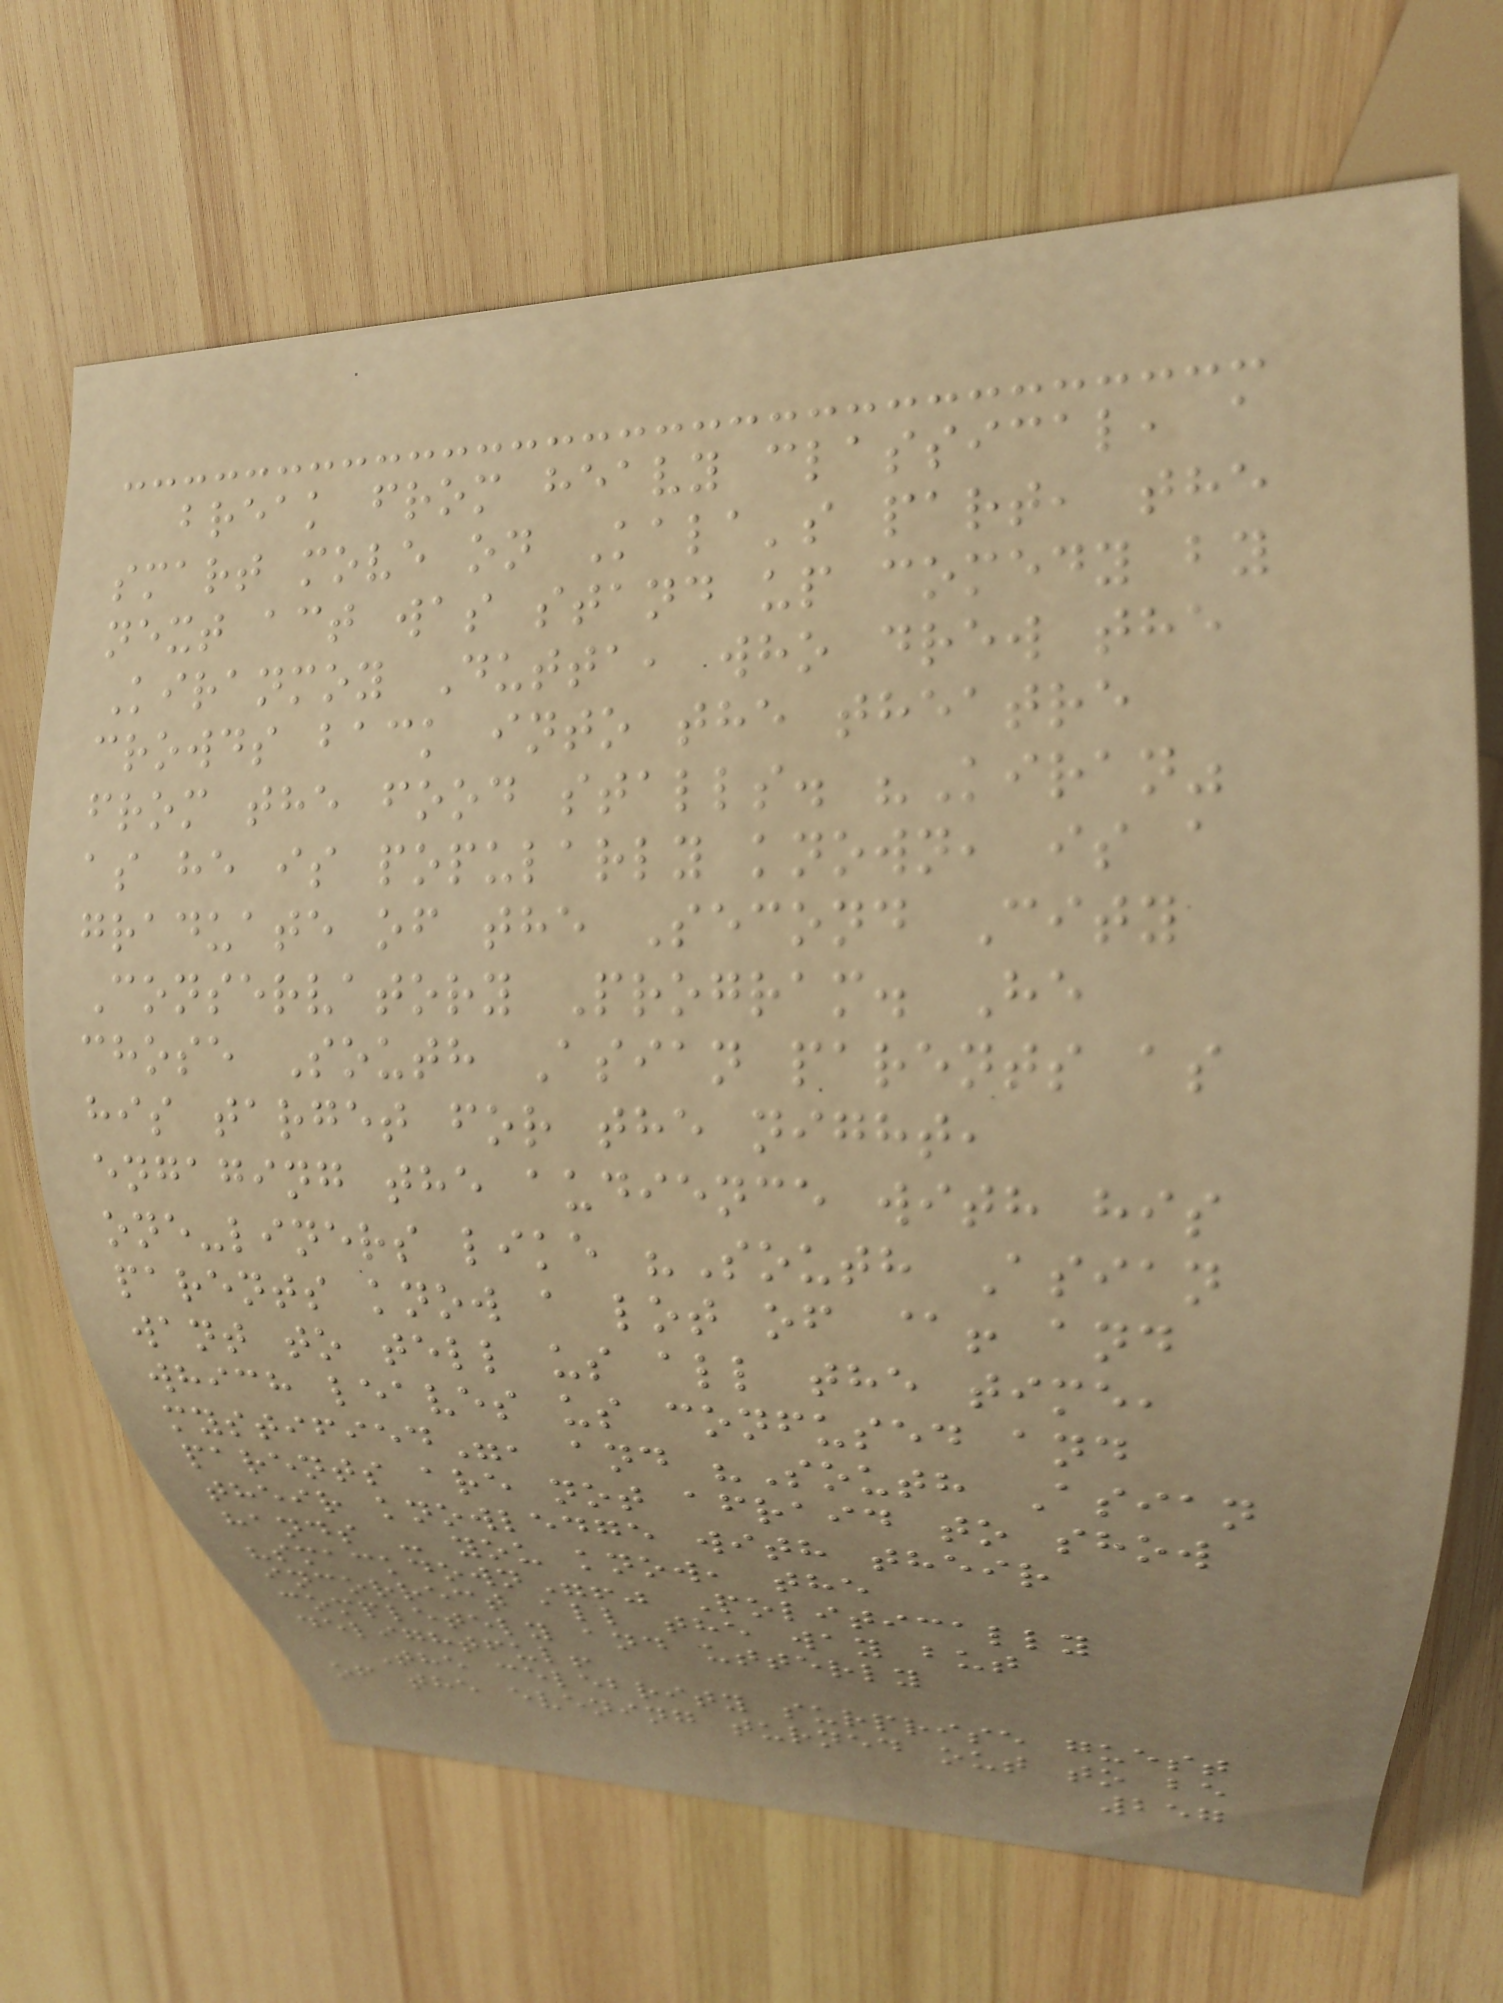break from heavy classical, a
smart move on Kala's part, the
next act was stand up comedy by
Kiranmoy Dutta, who drew the
crowds back into the theatre
from the food stalls. "Kiran"
as he is popularly known, is a
graduate of the Second City
Conservatory Program. He
chose South Asian parents as
his target for the night,
engaging the audience with his
one-liners like "South Asian
parents know a lot of @! and
want to tell us all the time,
which leaves us confused and
mystified", and "South Asian
parents are not afraid to show
their knowledge with their
hands - you know, the
"smackdown"!" Politically
incorrect all the way but
completely and utterly
delightful!
The celebrity surprise guest
of the evening turned out to be
257
